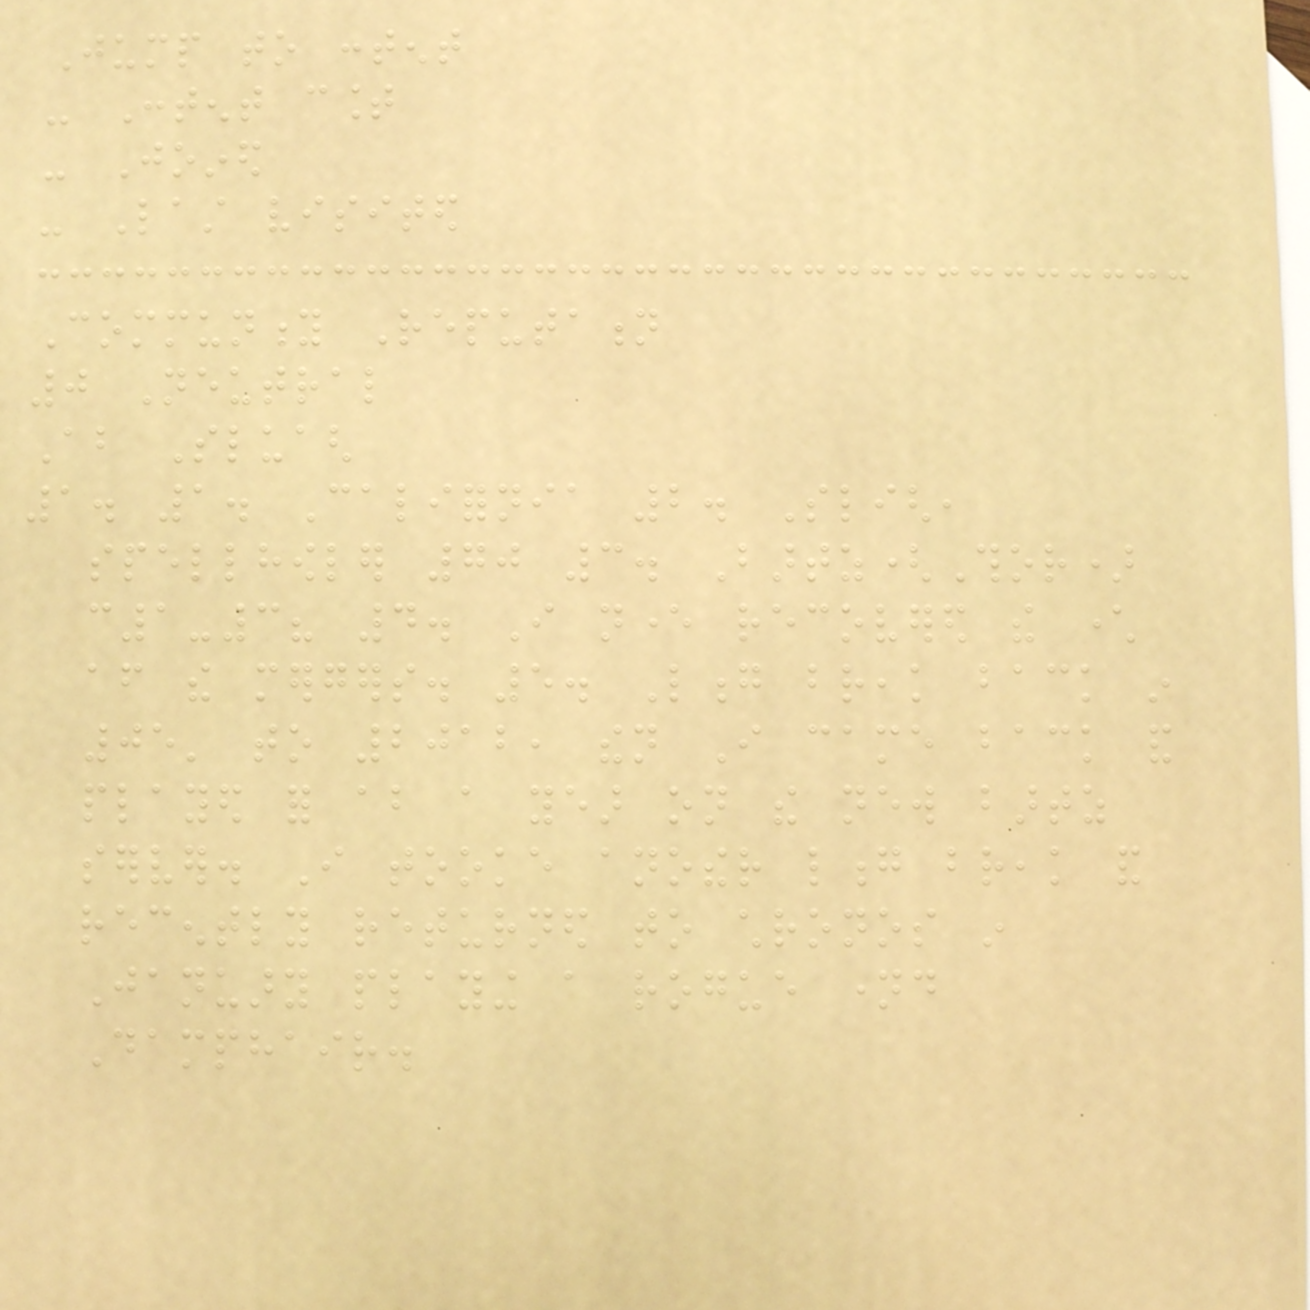Jump to content
- Content count
- Joined
- Last visited
Community Reputation
0 Neutral
About Sluagh
1. 1. California 2. Sligh,
spellhowler 70 3. Bartz(Thor)
c1-3? 4. I never recovered the character
after the mergers. 5. Long break back in
05' to 2012, then I came back and
played for about a year on the new bartz
server. I tooke another long break and
recently returned to chronos in
January playing a rogue named
Damphair.
